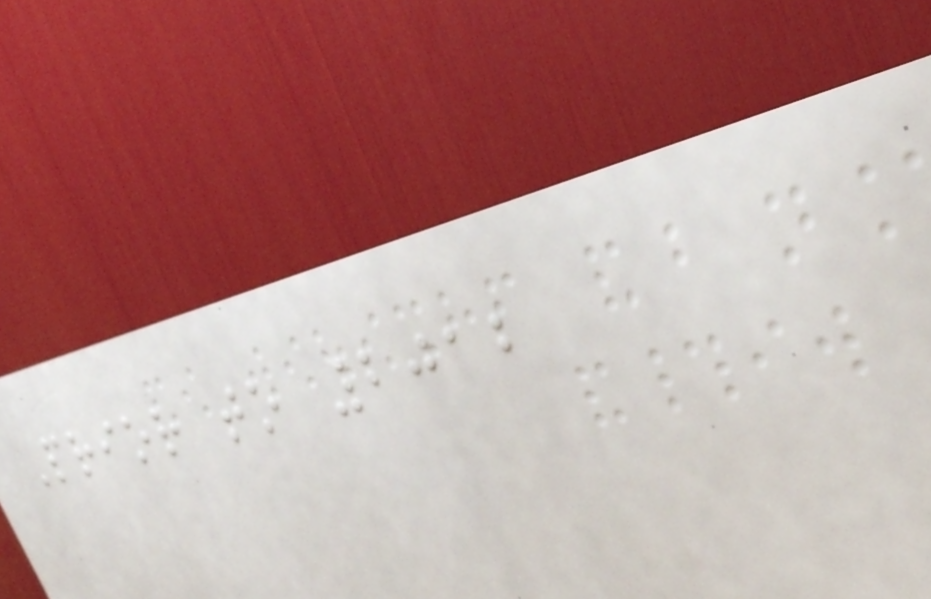Prior to 2012
